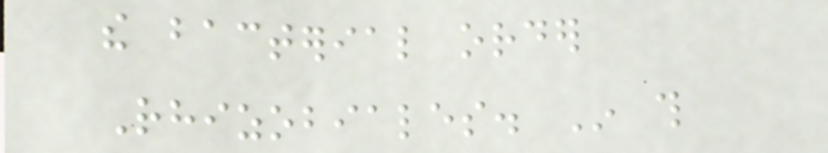the bacterial order
Rhizobiales. In this
